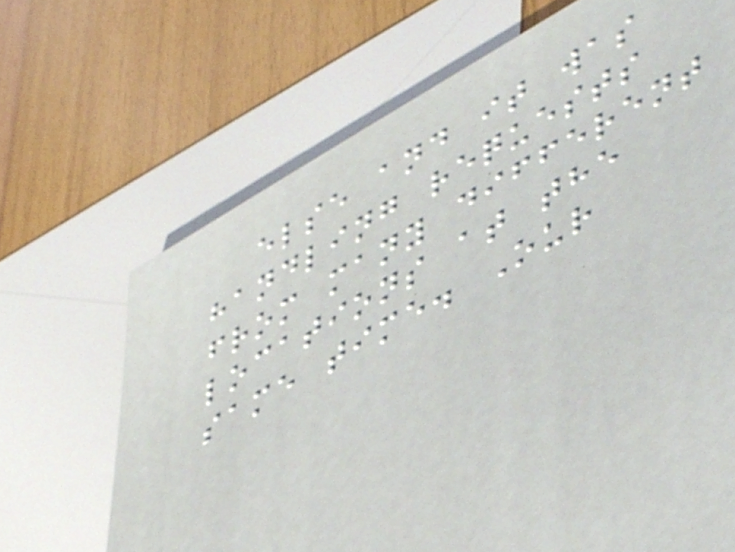else and it was
handling requests
from many different
locations at the
same time. Our
